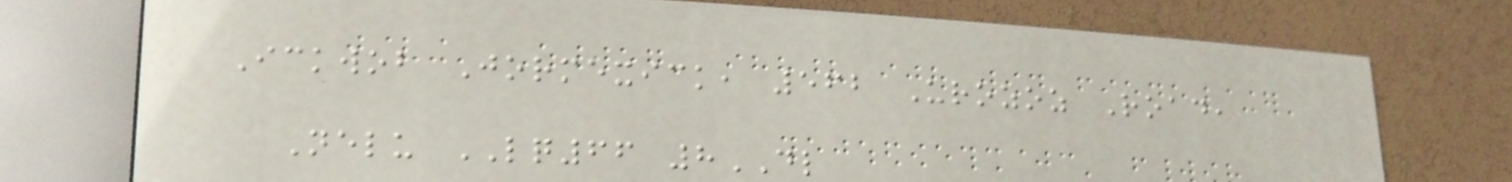Ickwob Jormexick, 562 Urozoz Road,
Nelu LQ66 8DL
